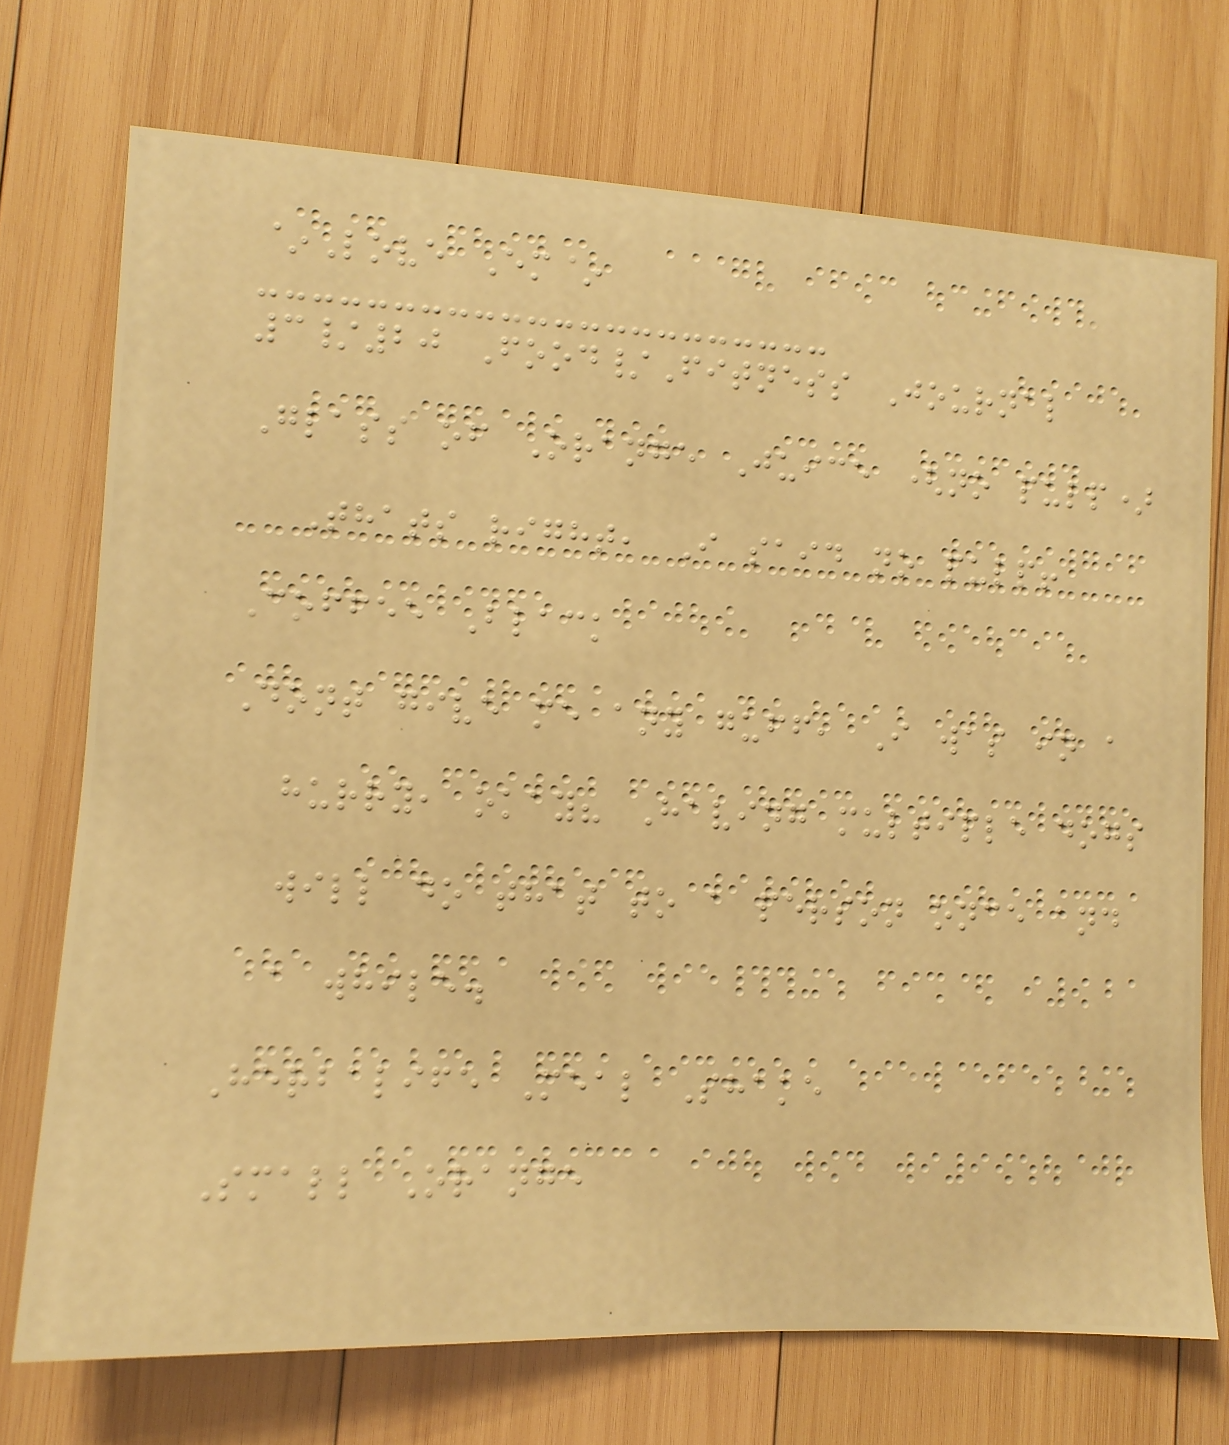~Love Em~
3/20 Food/Fitness Journal
Glass of Orange Juice (no pulp)
Thats right, I said no pulp!
Coffee Black
Dont give me any guff, I was in a
hurry, okay? Having multiple dogs
will do that to a person once and
a while.
Herbalife Meal Shake
Small Orange
